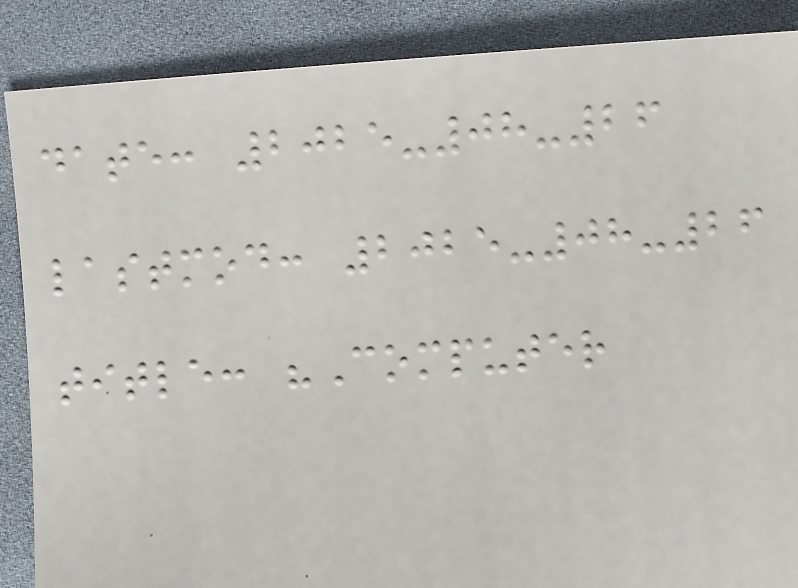date: 2025-08-26
lastmod: 2025-08-26
title: "Computer
